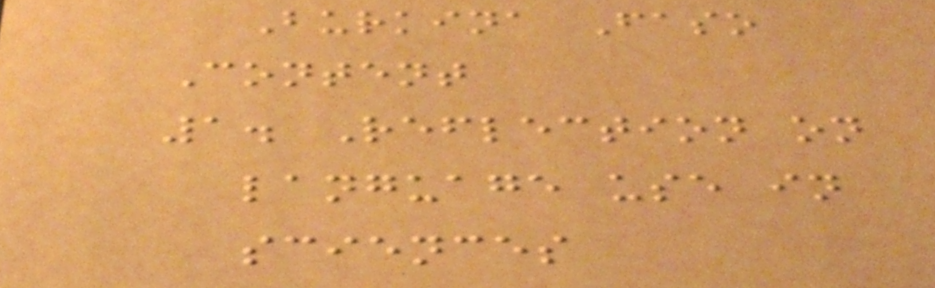Burkina Faso
Content
1. Reflection on
language use in
sciences
